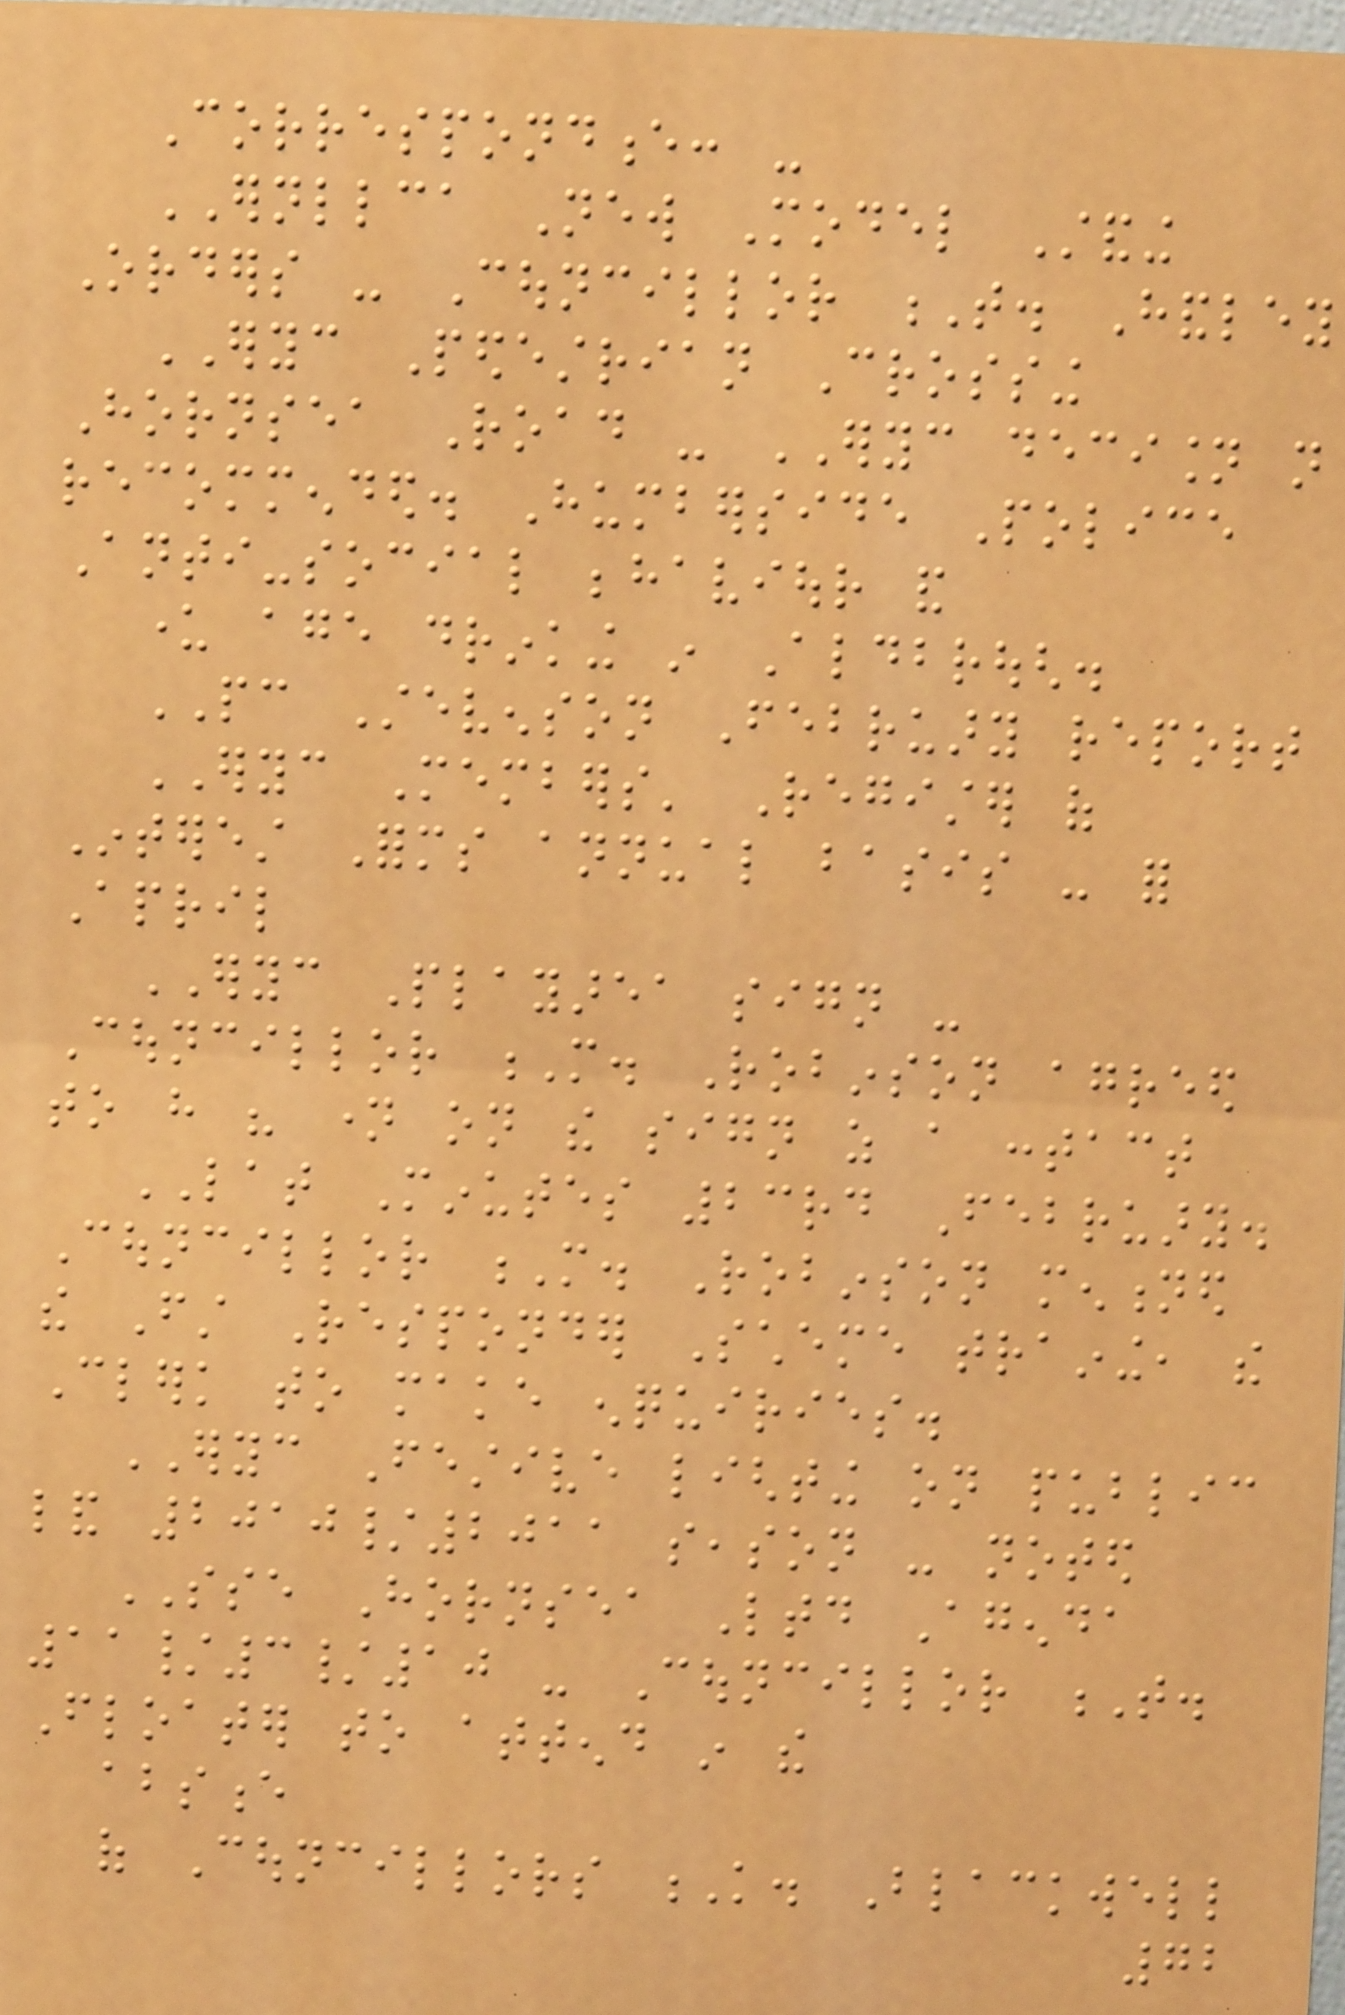Correspondence: -
ERNLLCA New Model Standing
Orders - Councillor T. Handley
ERYC Pedestrian Crossing
Hornsea Road - ERYC decision not
recommended. Humberside Police
Anti-social behaviour and
under age drinking in Aldbrough.
PC Stevenson February report
ERYC Members' Register of
Interest Forms annual basis - for
April
ERYC Playarea sign -
Councillor M. Robinson agreed
to have his name on the sign as a contact
LAT Minutes 23rd February.
Councillor M. Robinson mentioned
the First Responder Scheme training, the
Clerk to make enquiries.
ERYC Festive lighting on public
land 2010/2011 season - noted
SSE Hornsea Ltd Agenda
11/3/10 - Councillor T.
Floater to attend in the
absence
of Councillors K. Blackwell
72
